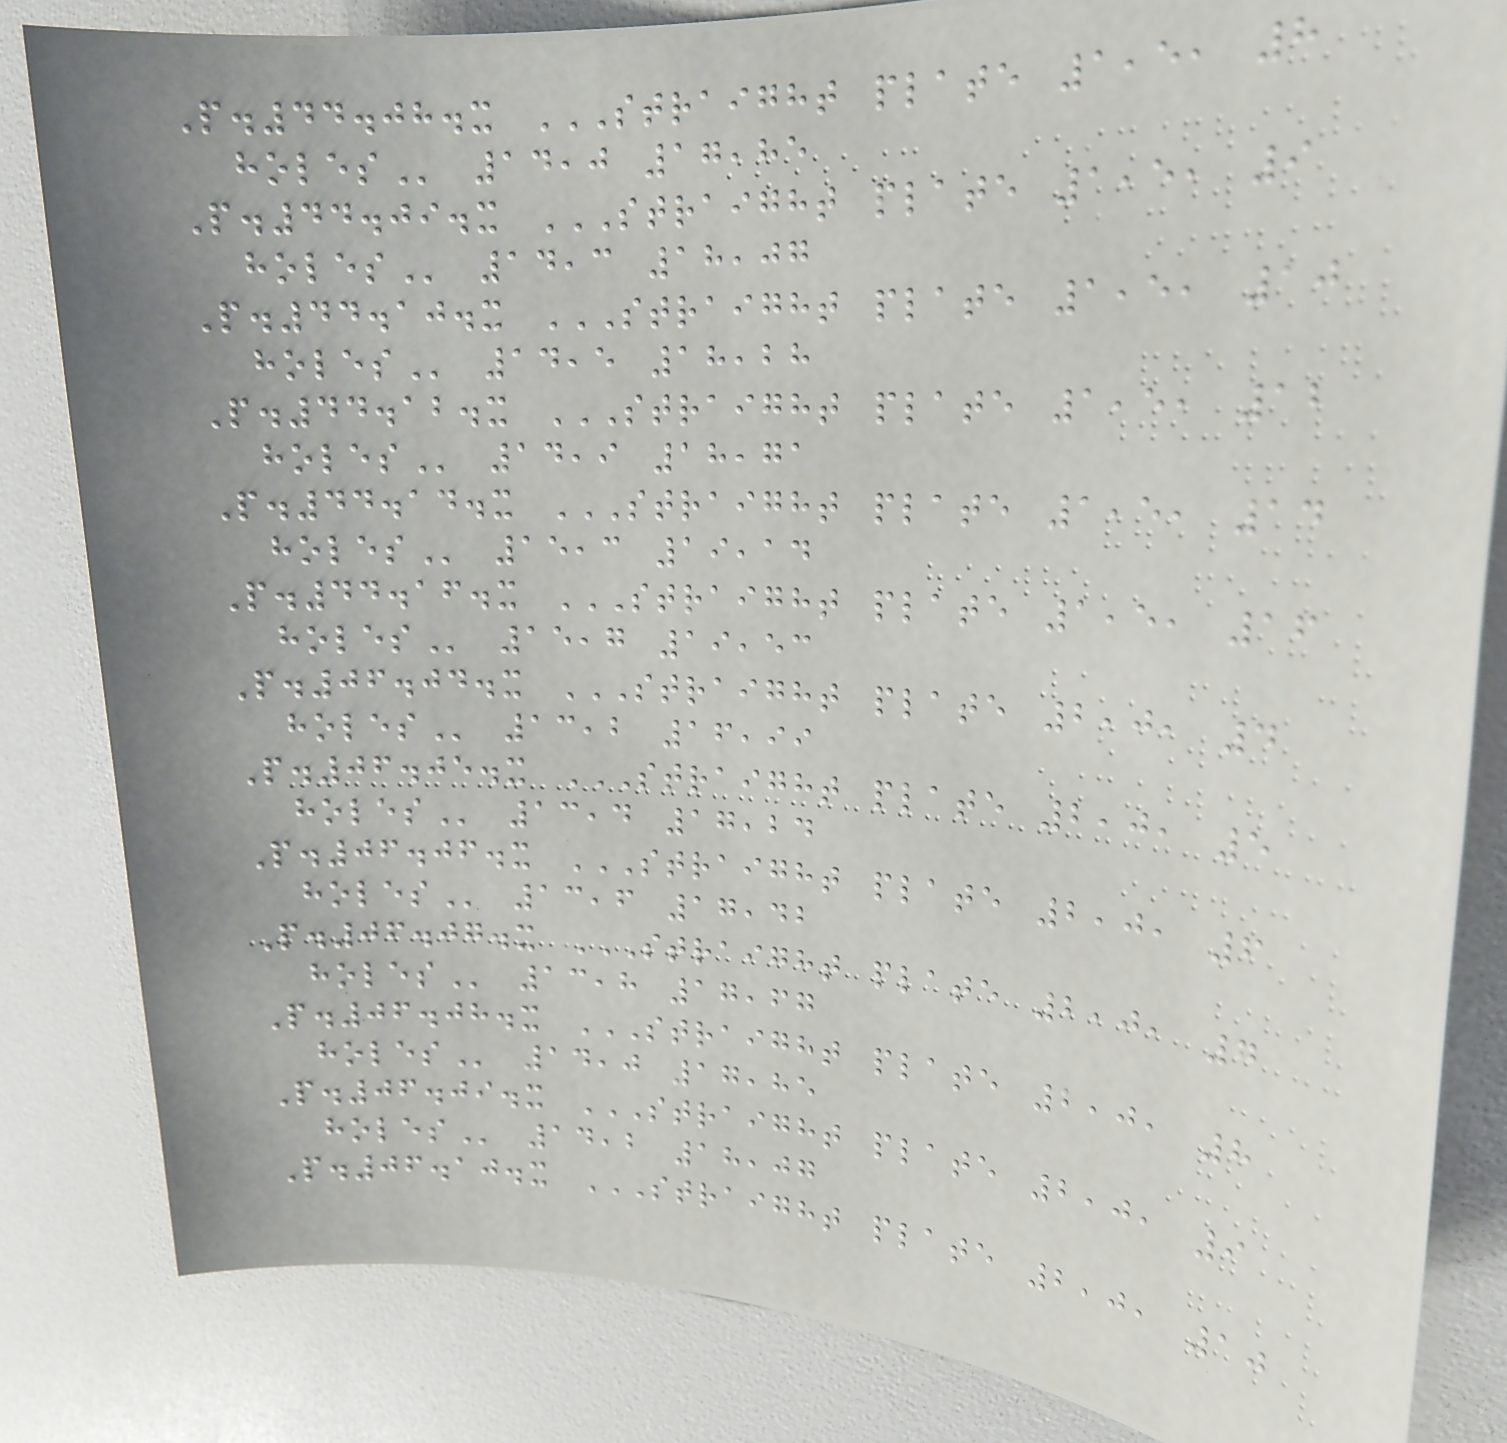P.44.08.x STRAIGHT PLATE 1,5, 8
HOLES 14,0 17,85
P.44.09.x STRAIGHT PLATE 1,5, 9
HOLES 14,3 18,07
P.44.10.x STRAIGHT PLATE 1,5, 10
HOLES 14,5 18,28
P.44.12.x STRAIGHT PLATE 1,5, 12
HOLES 14,9 18,71
P.44.14.x STRAIGHT PLATE 1,5, 14
HOLES 15,3 19,14
P.44.16.x STRAIGHT PLATE 1,5, 16
HOLES 15,7 19,53
P.06.04.x STRAIGHT PLATE 2,0, 4
HOLES 13,2 16,99
P.06.05.x STRAIGHT PLATE 2,0, 5
HOLES 13,4 17,24
P.06.06.x STRAIGHT PLATE 2,0, 6
HOLES 13,6 17,42
P.06.07.x STRAIGHT PLATE 2,0, 7
HOLES 13,8 17,67
P.06.08.x STRAIGHT PLATE 2,0, 8
HOLES 14,0 17,85
P.06.09.x STRAIGHT PLATE 2,0, 9
HOLES 14,2 18,07
P.06.10.x STRAIGHT PLATE 2,0, 10
